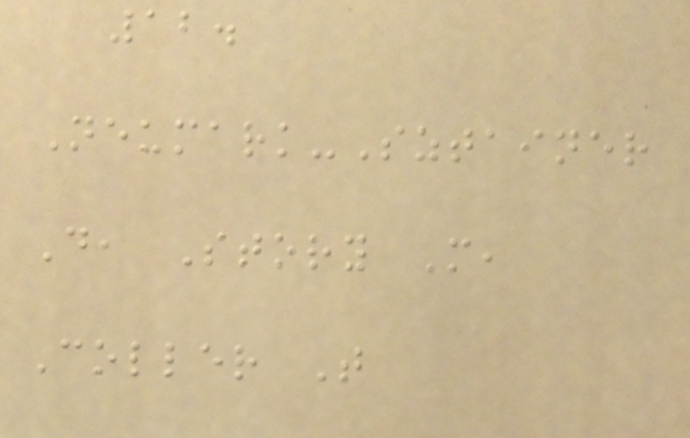12.
Neumark-Sztainer
D, Story M,
Coller T
